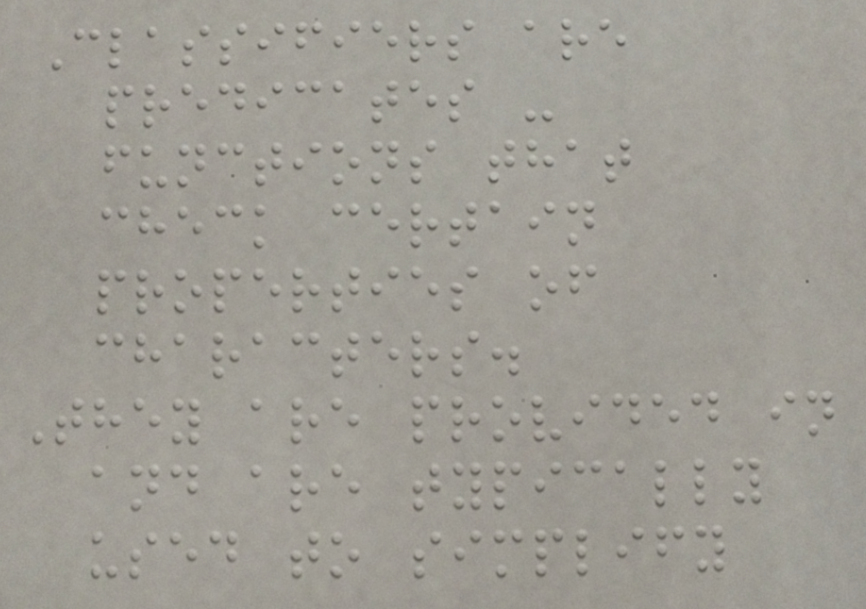Classifiers are
predicates -
functions that
check certain
properties of
characters.
They are provided in
and are typically
used to simplify
